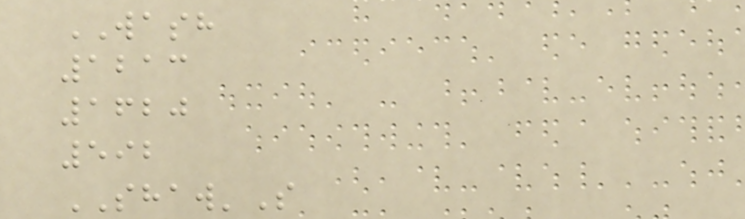WASH
1213
1620
592
SHAW'S
